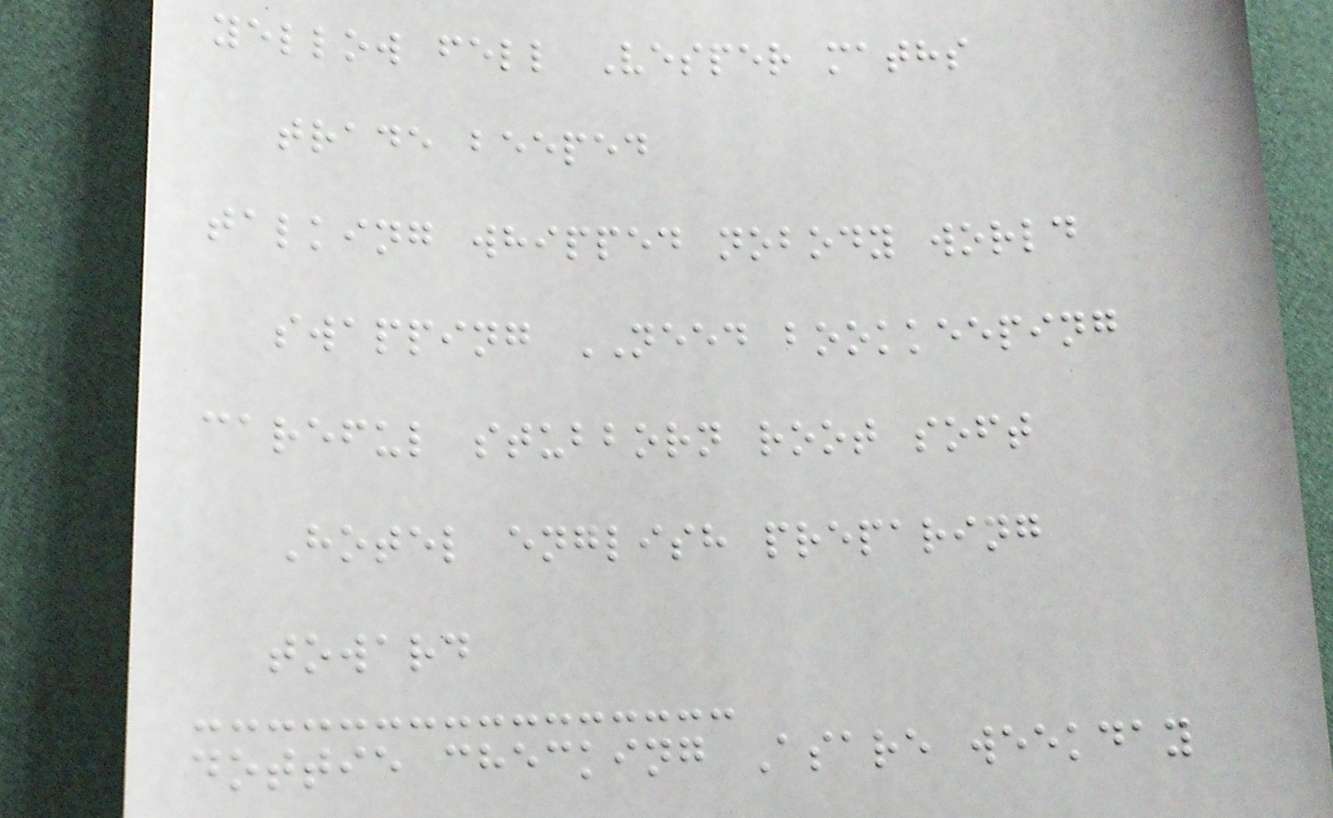yellow fell Vesper maths
trade beeped
talking whipped nobody world
swapping NEED bookkeeping
careful stubborn root soft
Hotel english preparing
toward
dottie checking Asare weekday
